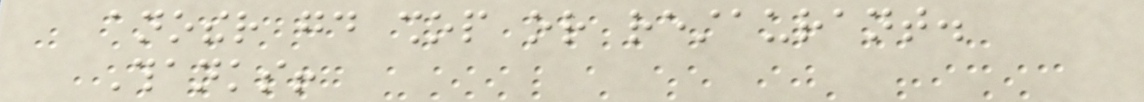another good shop or restaurant.
Thanks!
